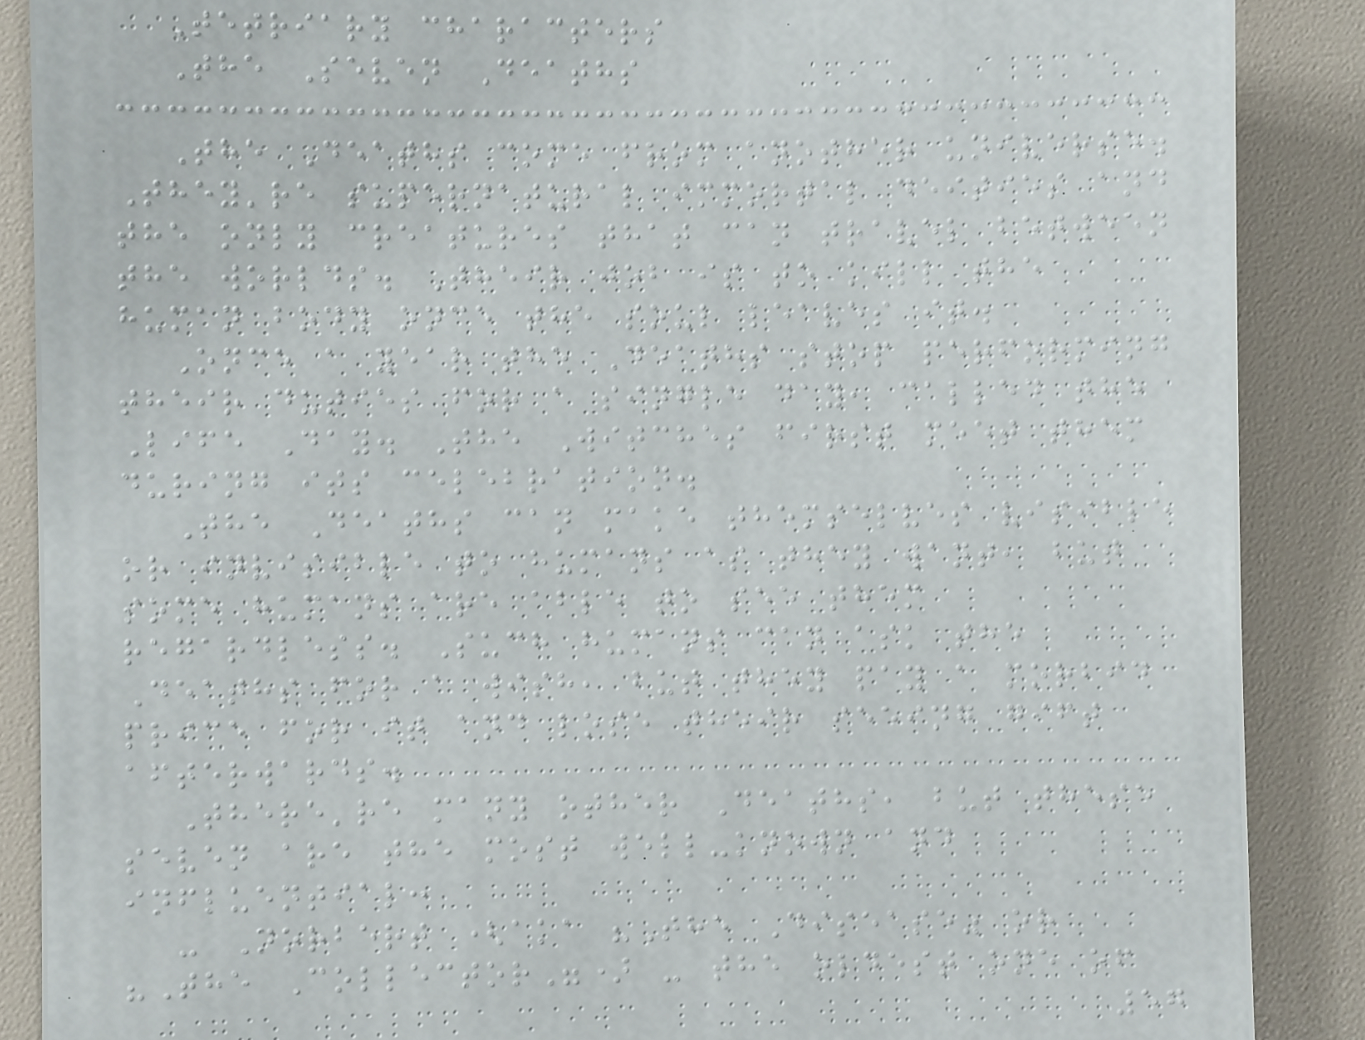Tetriary characters
The Seven Deaths
The Deaths come from another universe.
They're supernatural immortal deities and
the only creatures that can travel between
the worlds. Their job is to kill the
human body once the soul leaves it.
Once a year the Deaths stop performing
their duties for a single day, called the
Life Day. The Witches first meet them
during its celebration.
The Deaths can make themselves visible
or invisible to humans as they want, but
some humans are able to see them
regardless. Such humans can ask the
Deaths for a wish, but they pay a morbid
price for it and lose their seeing gift
afterwards.
There're many other Deaths, but these
seven are the most well-known and
influential:
- Norbert (aka "The Disease" or
"The Collector") - the oldest one of
57
